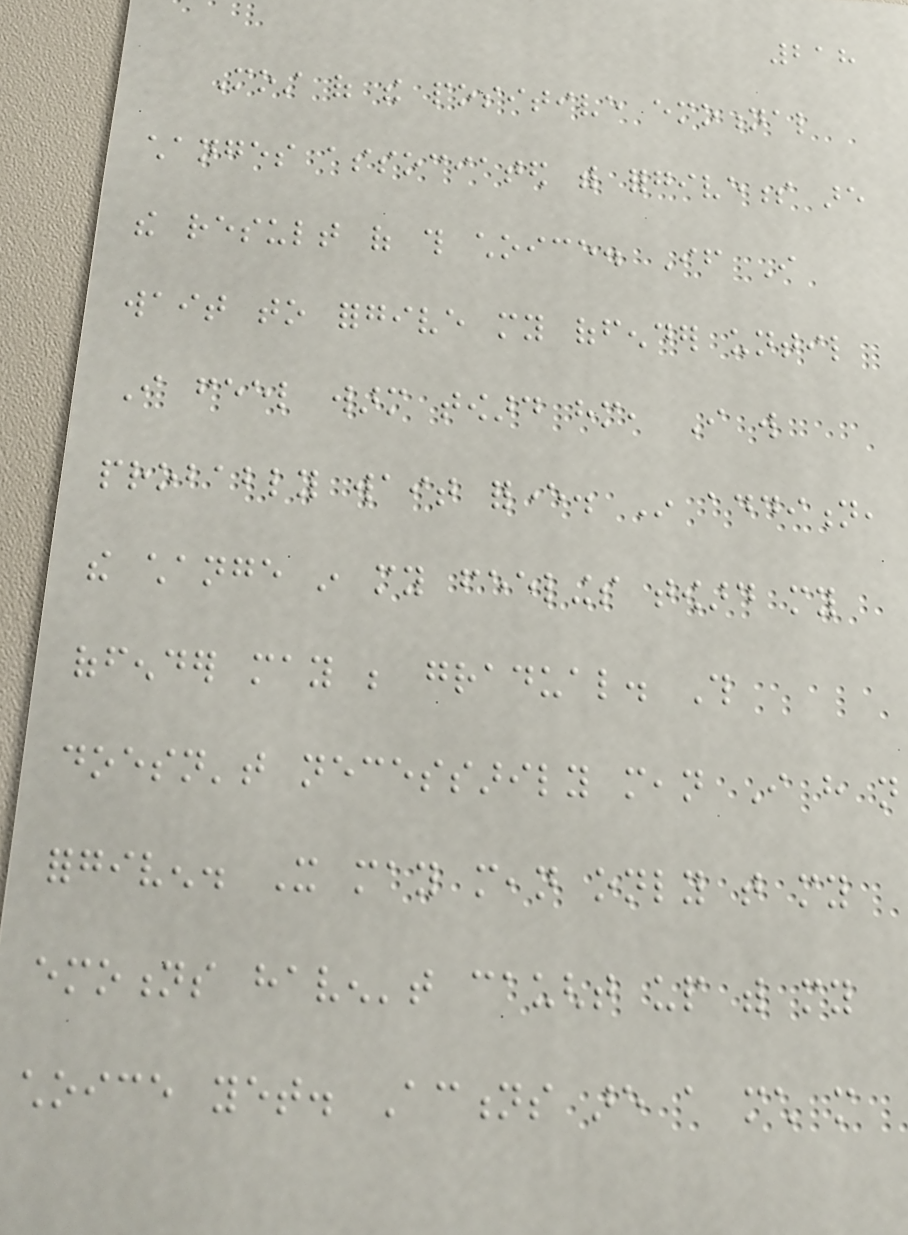218
Most of the positive emotional
changes associated with forgiveness are
the result of this choice. If I
wait to forgive my offender until
I feel warm toward him, I will
probably wait forever. In addition,
the change in my feelings toward my
offender may be gradual. This
doesn't necessarily mean I have not
forgiven. It may mean only that my
emotions haven't caught up with my
choice yet. Actions are a much more
